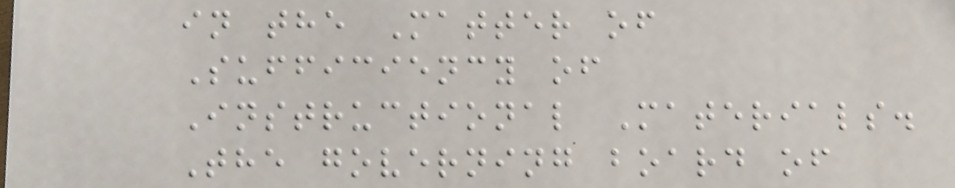in the Matter of
Sufficiency of
Instructional Materials.
The governing board of
